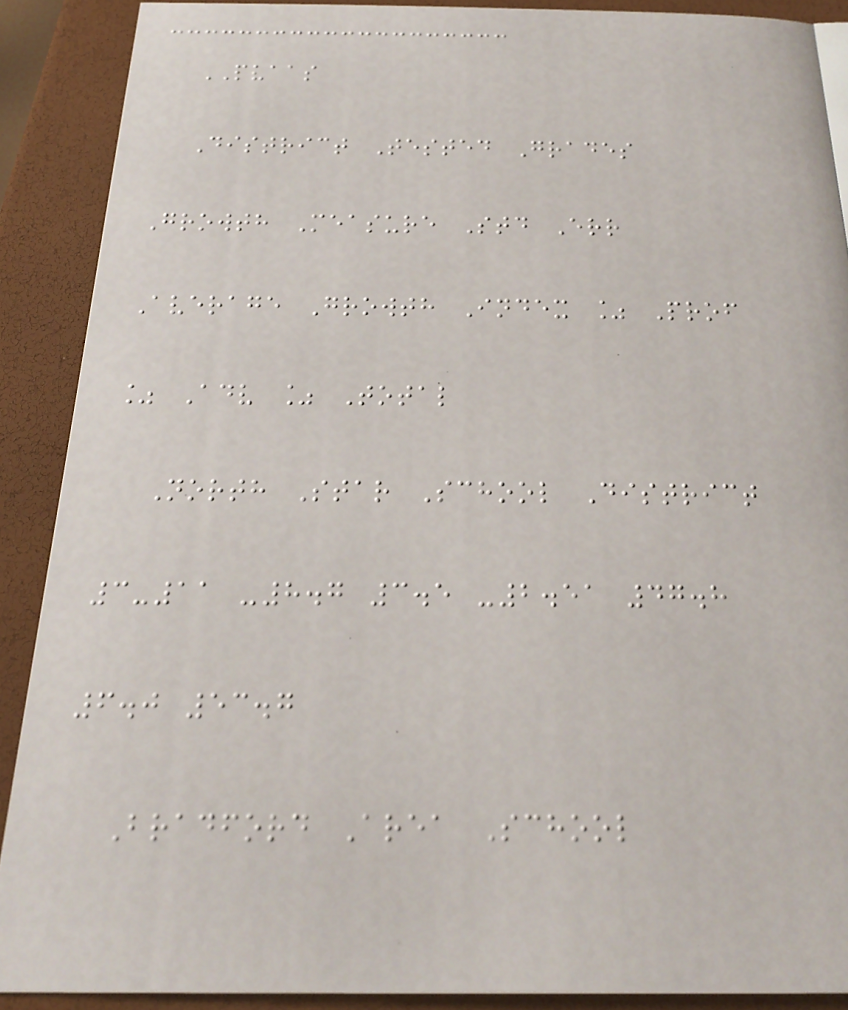PVAAS
District Tested Grades
Growth Measure Std Err
Average Growth Index % Prof
% Adv % Total
North Star School District
3-11 -8.7 3.5 -2.51 47.8
6.0 53.7
Bradford Area School
